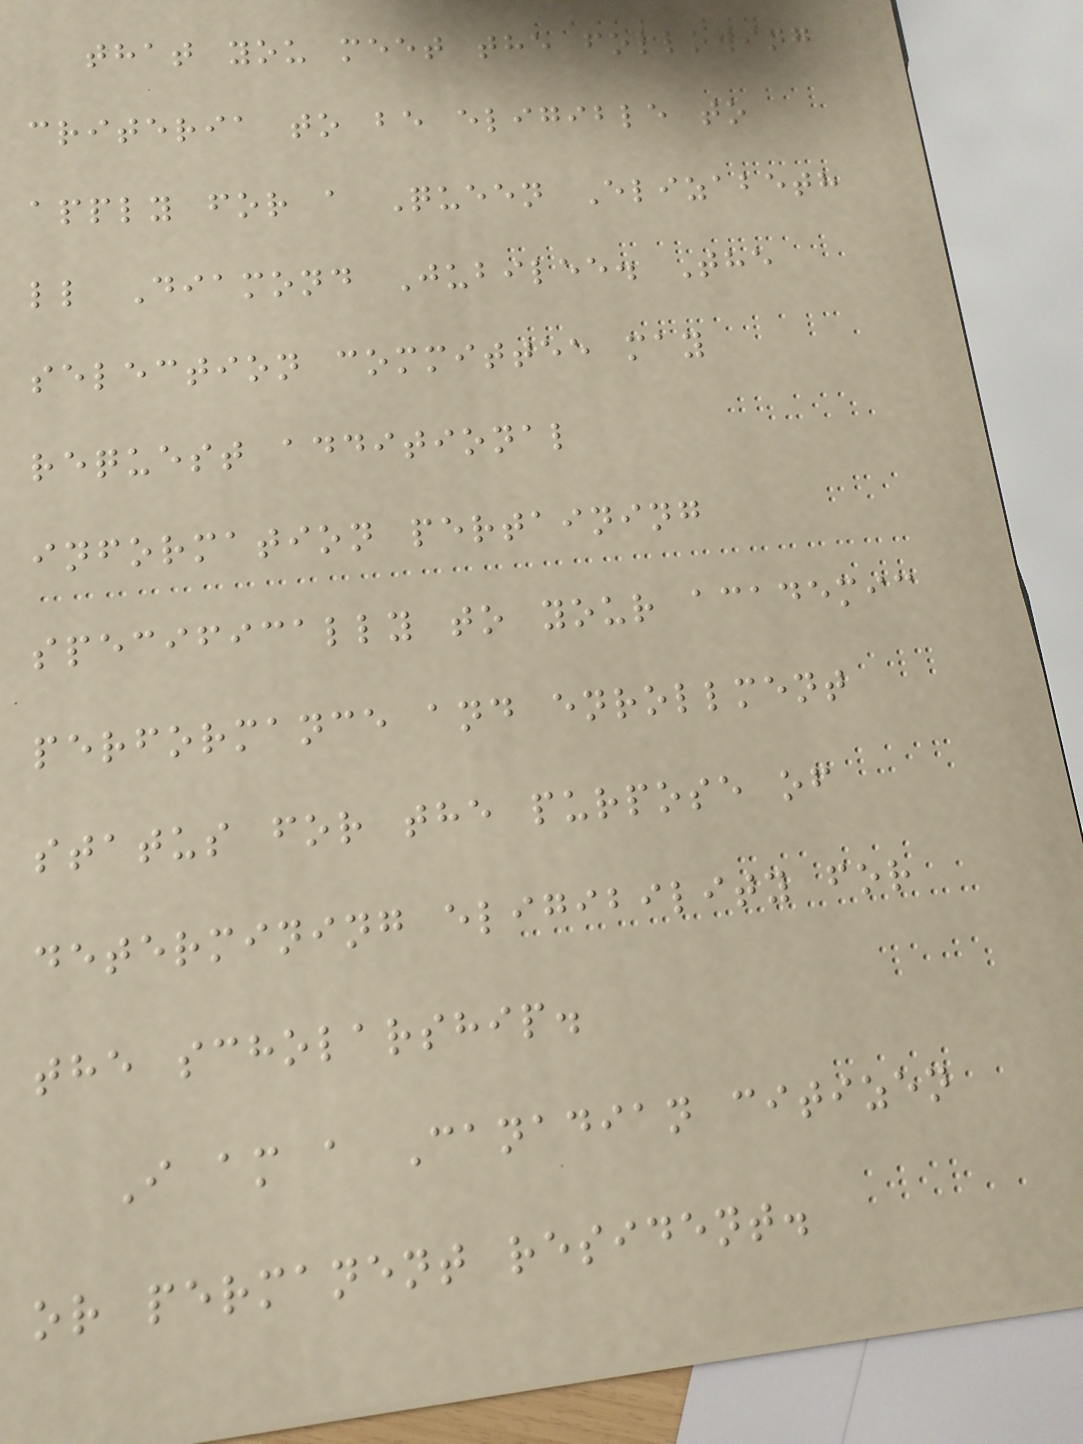that you meet the following
criteria to be eligible to
apply for a Queen Elizabeth
ll Diamond Jubilee. The
selection committee may
request additional
information pertaining
specifically to your academic
performance and enrollment
status for the purpose of
determining eligibility for
the scholarship.
I am a Canadian citizen
or permanent resident.
